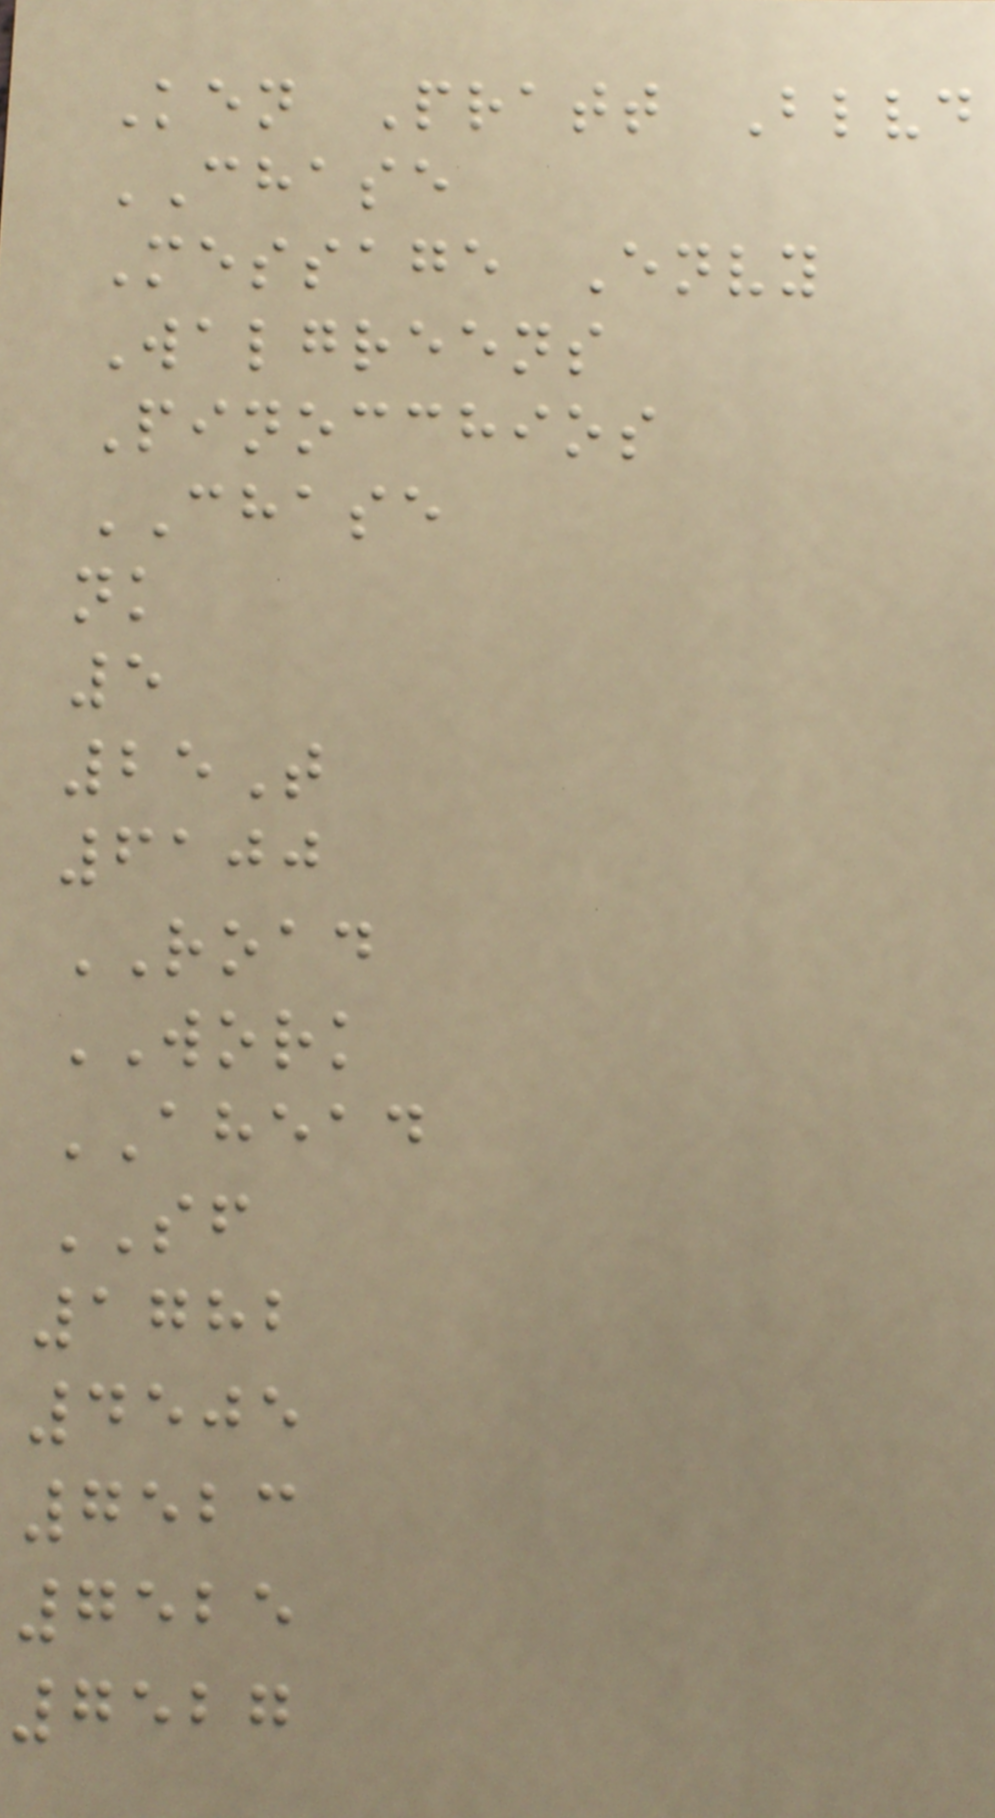Ken Pratt Blvd
CHASE
Message Envy
Walgreens
Pinocchios
CHASE
nk
5
25T
6100
ROAD
WORK
AHEAD
SF
1782
4505
7523
7525
7527
